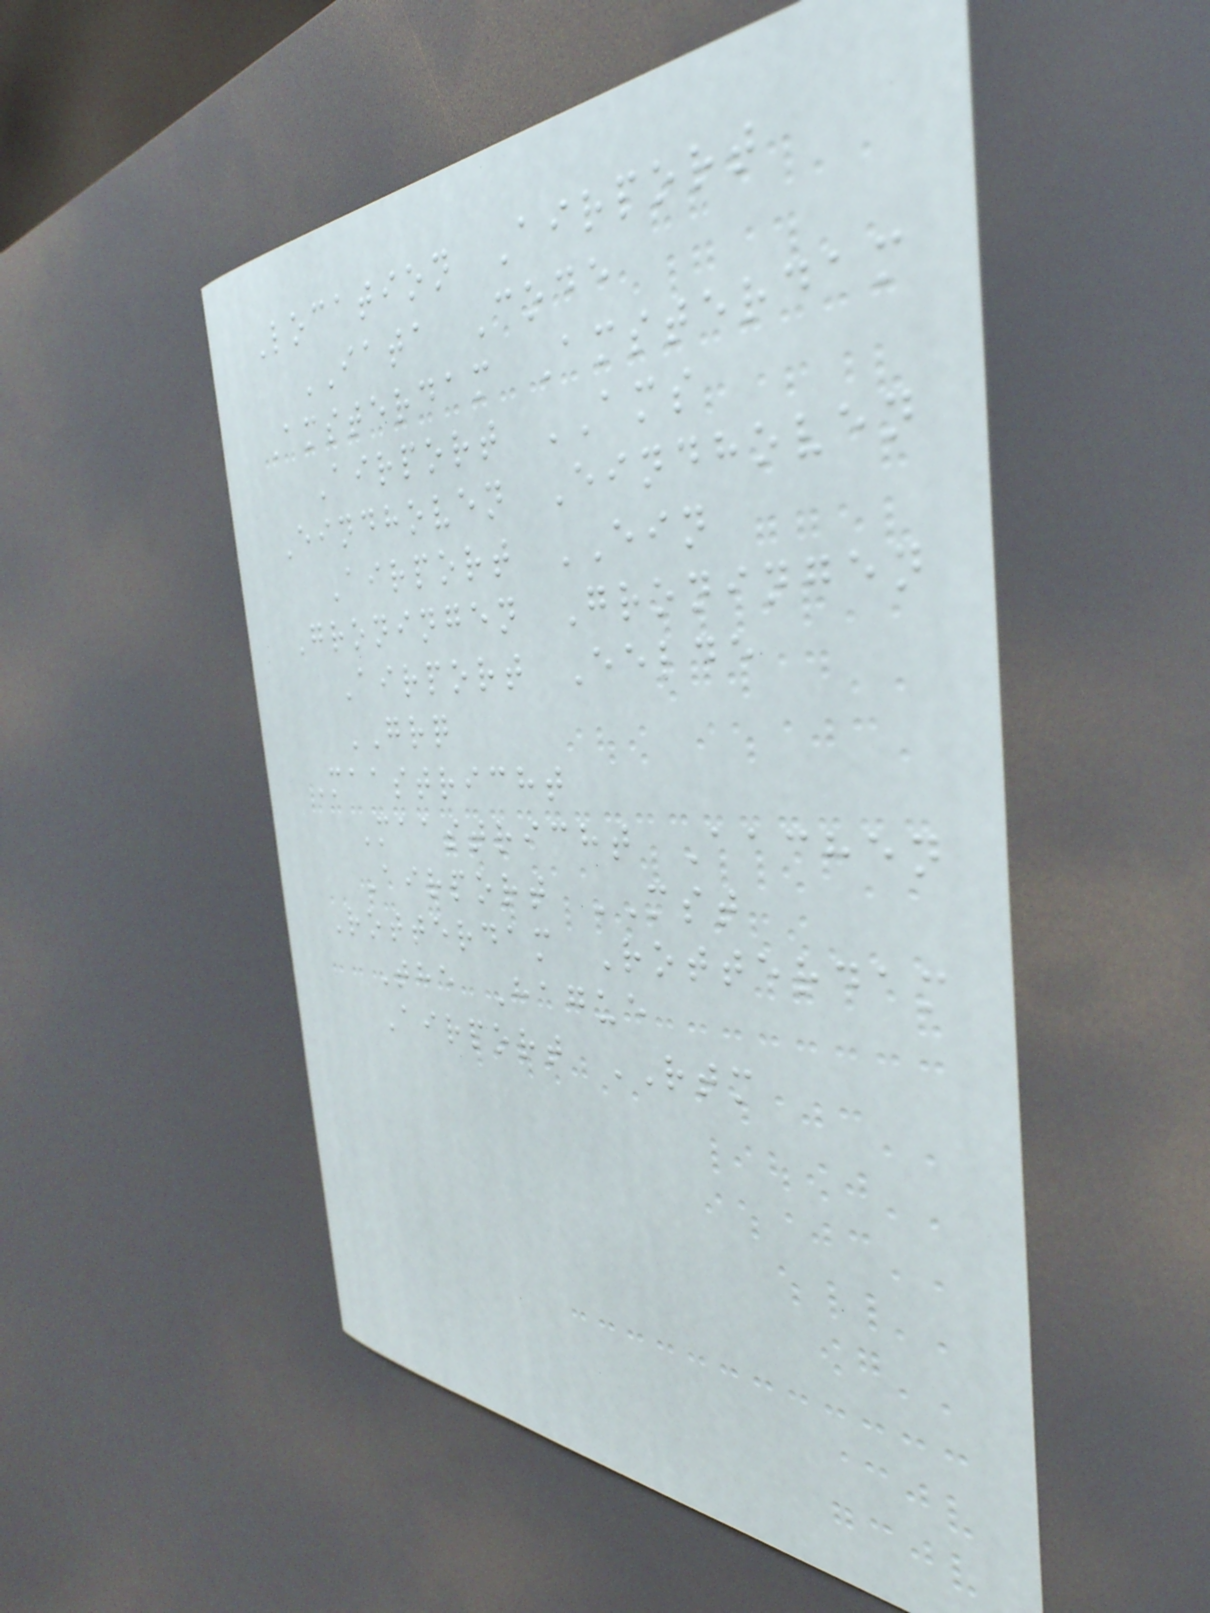Location Airport
IATA Code
Amsterdam Amsterdam
Airport AMS
Eindhoven Eindhoven
Airport EIN
Groningen Groningen
Airport Eelde
GRQ
Maastricht
Maastricht Aachen
Airport MST
Rotterdam Rotterdam
The Hague
Airport RTM
